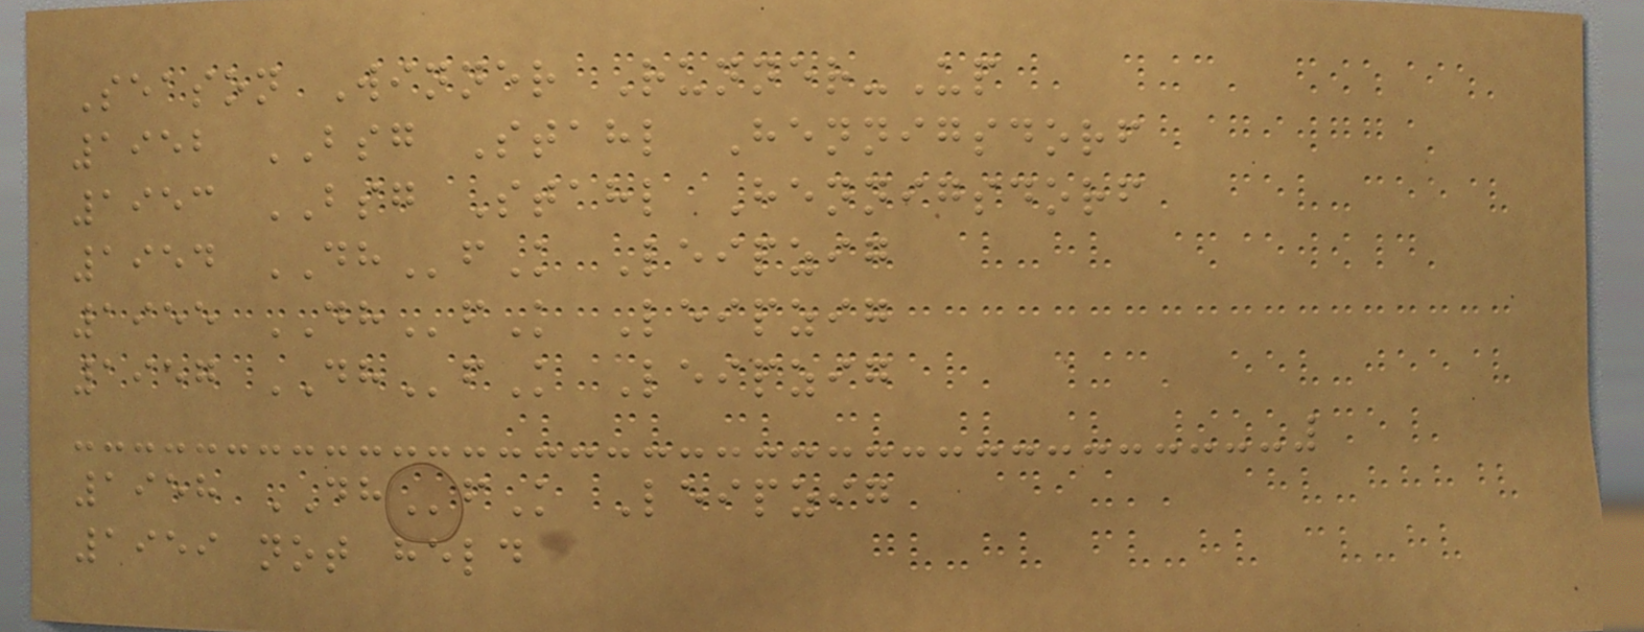Season Winner Runner-Up
1952 BSG Stahl Hennigsdorf
1953 BSG Stahl Hennigsdorf
1954 DHfK Leipzig
1955 DHfK Leipzig
1957 DHfK Leipzig
1958 DHfK Leipzig
1959 not held
